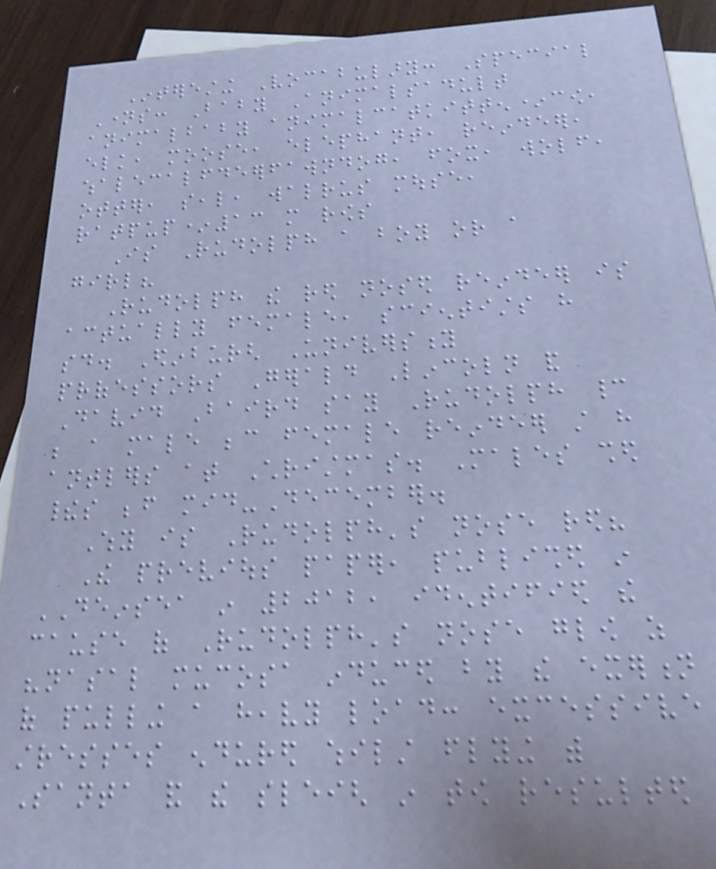Interesting Vocabulary: Special
Names: Baby Animalsadult
animalbaby animalcatkitten*cow,
elk, moose, elephant, reindeer,
whalecalfdeerfawndog, fox, wolf,
otter, seal, walrus mouse,
ratpup*13 more rows
Is Rudolph a boy or a
girl?
Rudolph the red nosed reindeer is
actually female, scientists have
said. Edinburgh University
professors Gerald Lincoln and
David Baird say Rudolph cannot
be a male because female reindeer still have
antlers at Christmas. Males shed
theirs before mid-December.
Why is Rudolph's nose red?
The previous paper, published in
DEINSEA in 2012, identified the
cause of Rudolph's nose glow as
"nasal mucosa induced by the exertion
of pulling a heavy load: excessive
stresses endured whilst flying with
Santa and the sleigh in tow resulted
